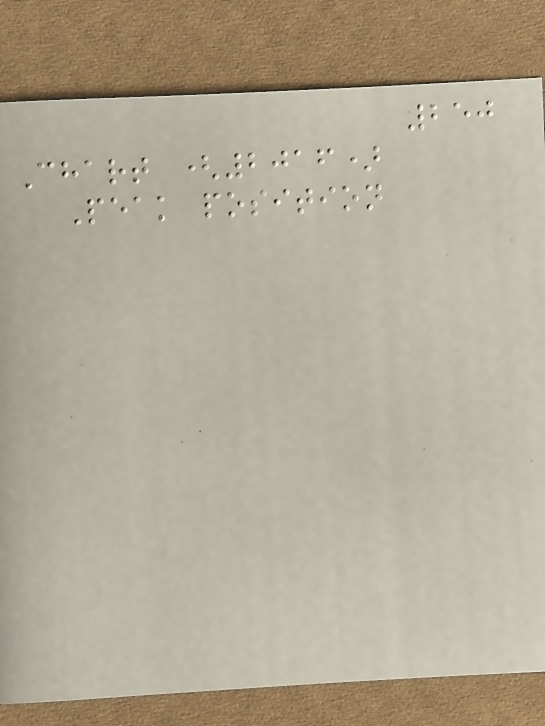250
Chart (2016)
Peak position
